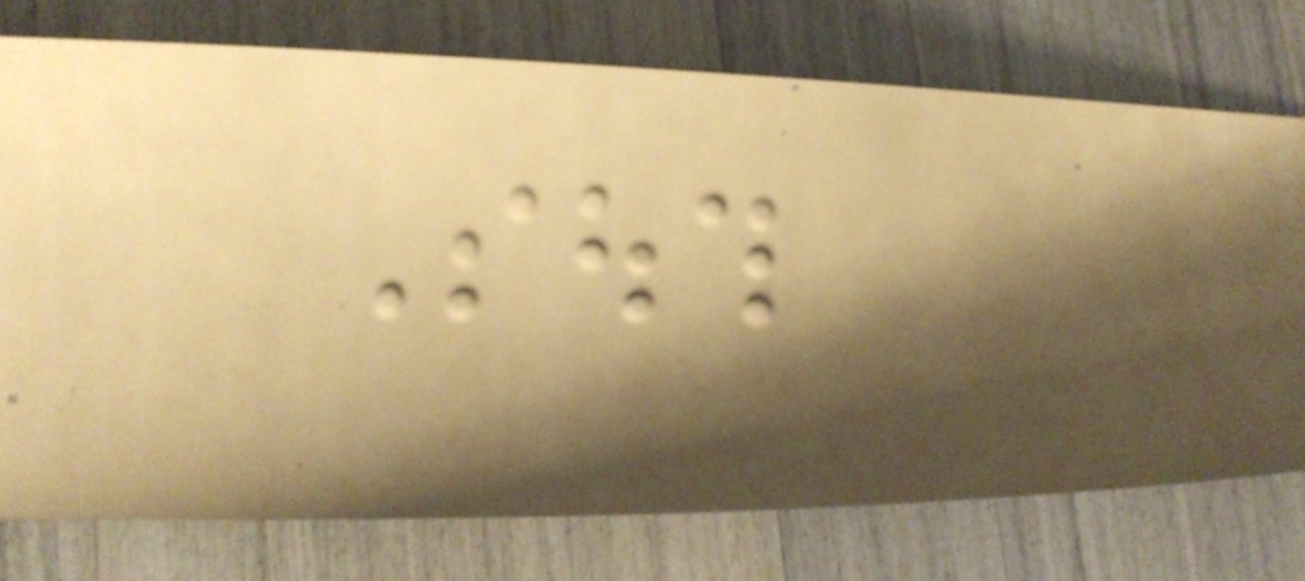South
